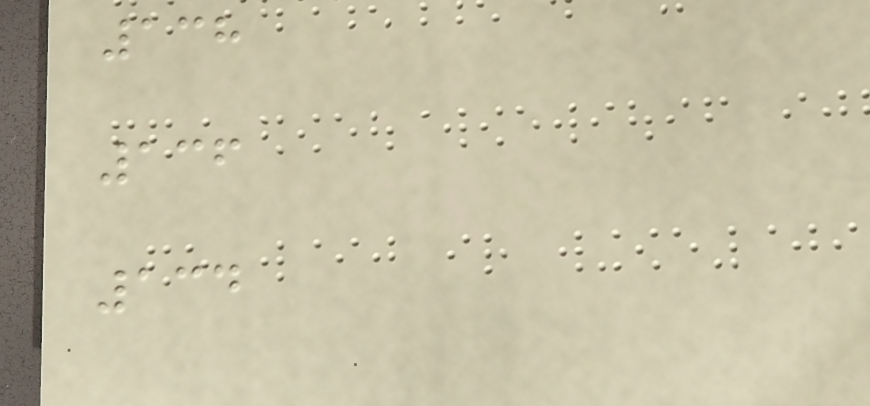138
136
134
